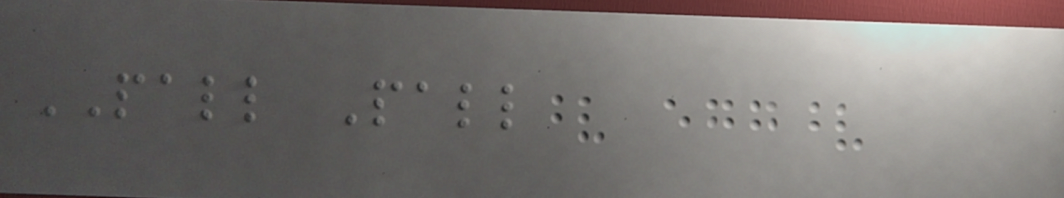PALL Pall
